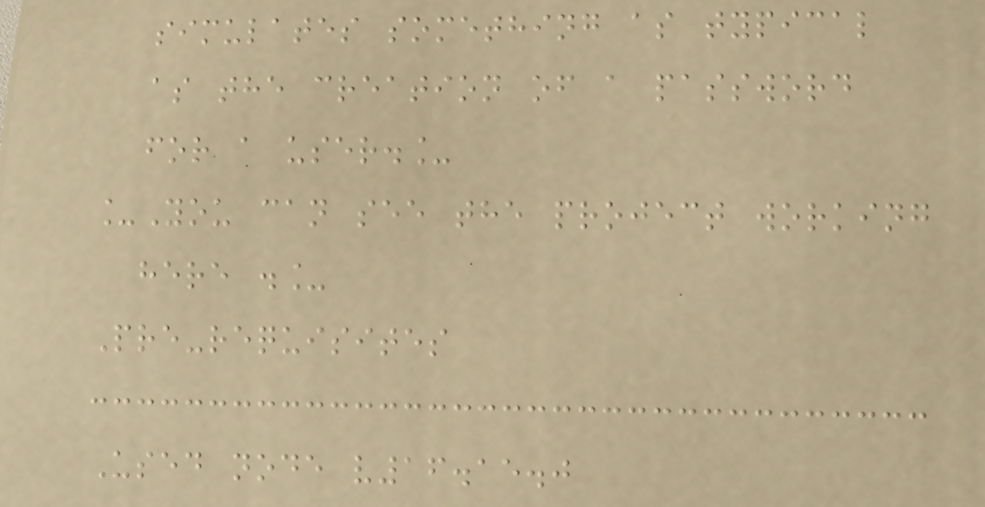simulates something as typical
as the creation of a password
for a user._
_You can see the project working
here ._
Pre-requisites
Used node v16.15.0
